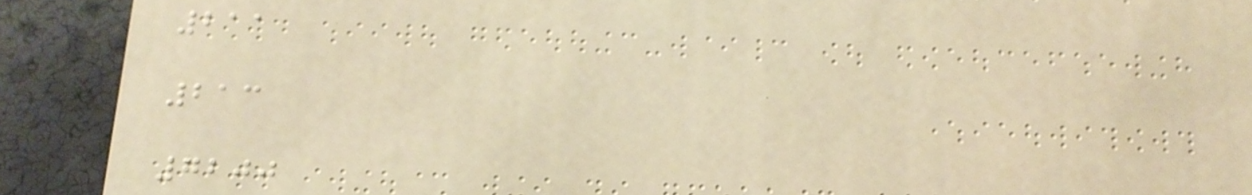211
213
7200
